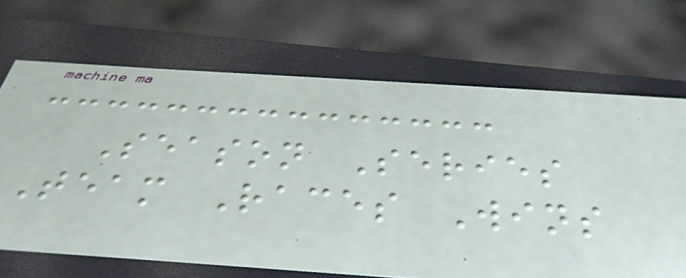Season Series
Team Races Wins
